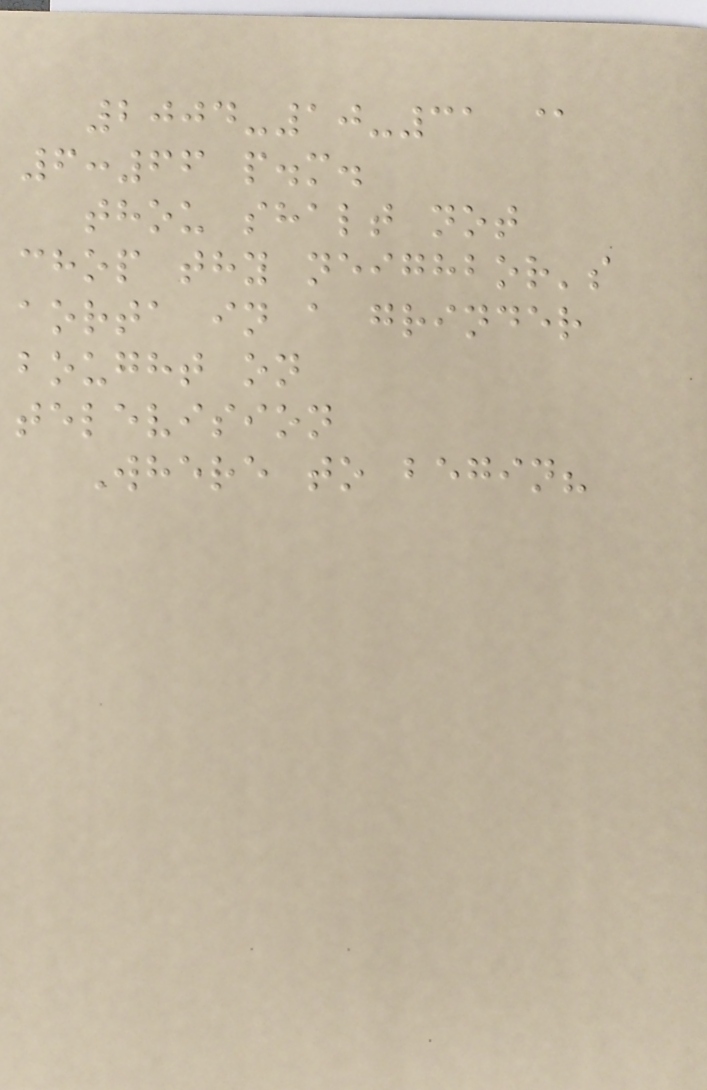2004-10-31 @
6:66 p.m.
thou shalt not
chop thy neighbor's
aorta in a grinder
bought on
television
Where to begin?
